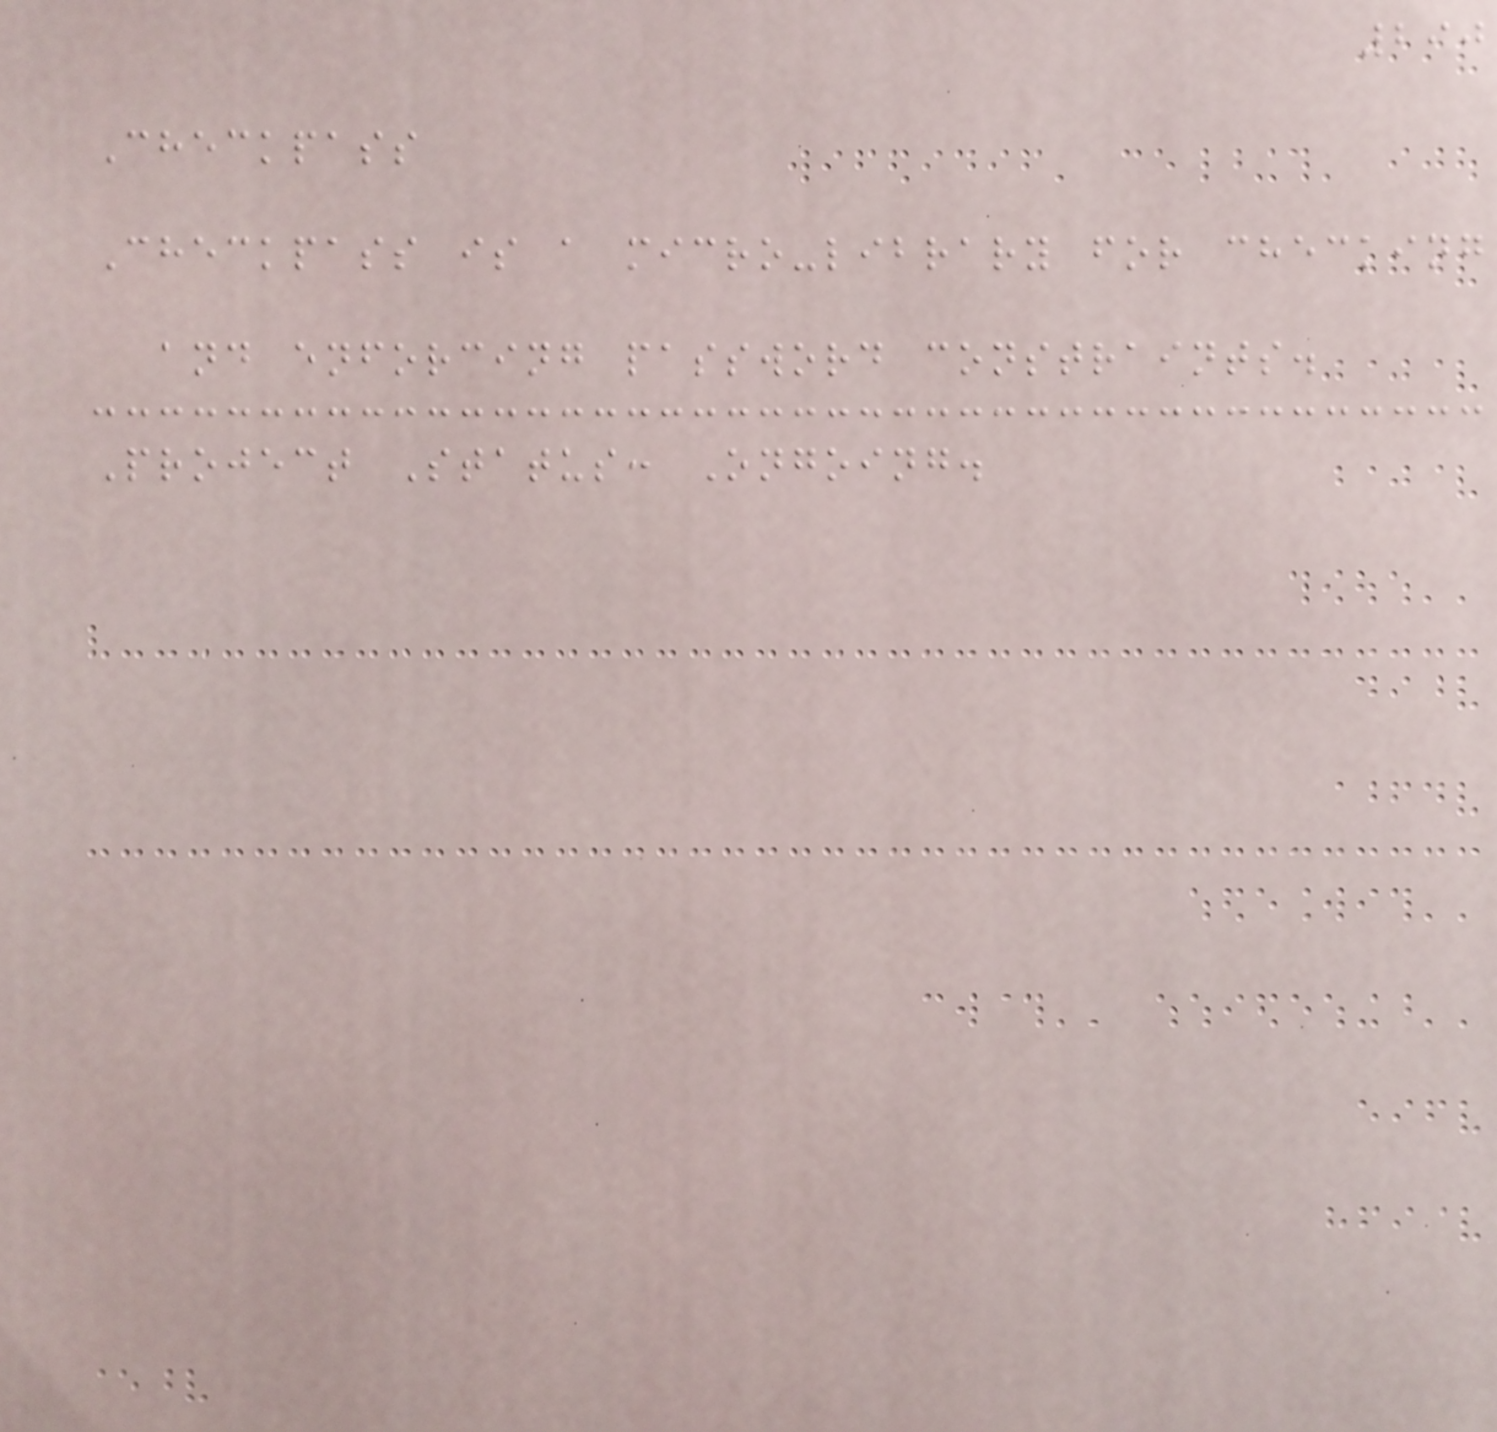290
Checkpass
Checkpass is a micro-library for checking
and enforcing password constraints.
Project Status: Ongoing.
